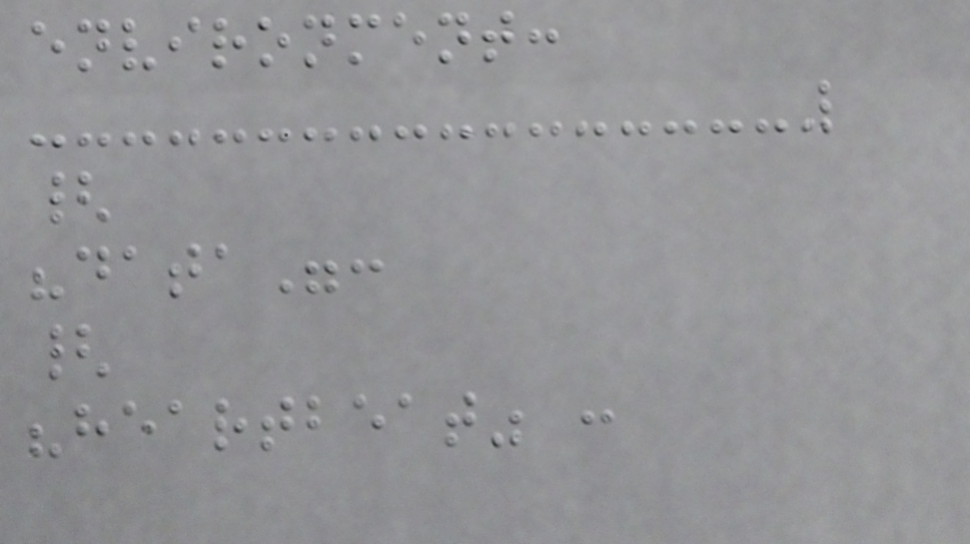environment:
{
"data":
{
"heartbeat" :
